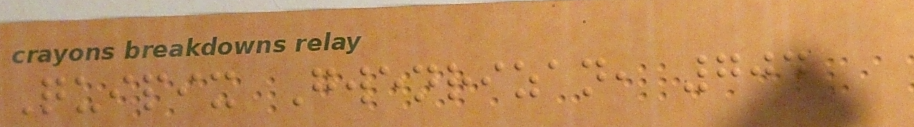Quipix Gwenrizan, 704
